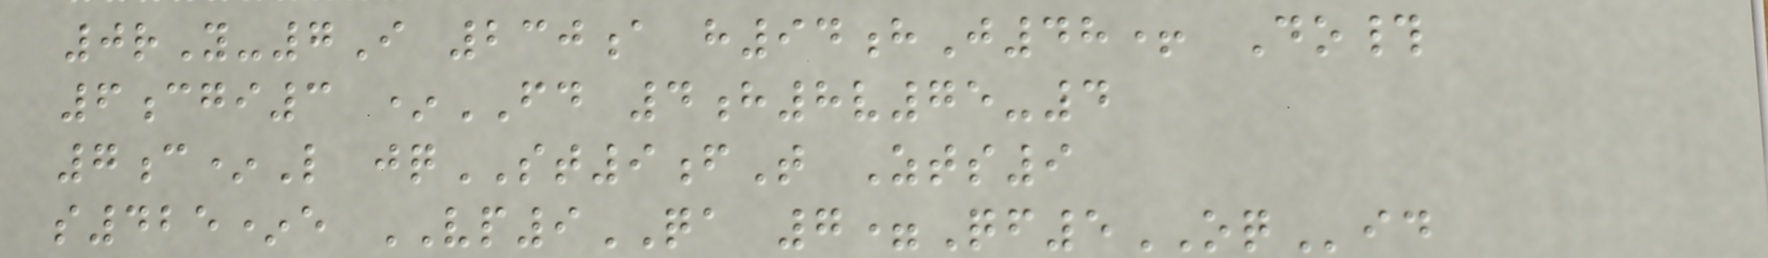0rY-7I 230a h94hJ48+ Do#
6cgi3 *FD 4h8v75-4
7c*L jqST9fT Zts9
s425*e VP9QA 7=Qf5OQid
